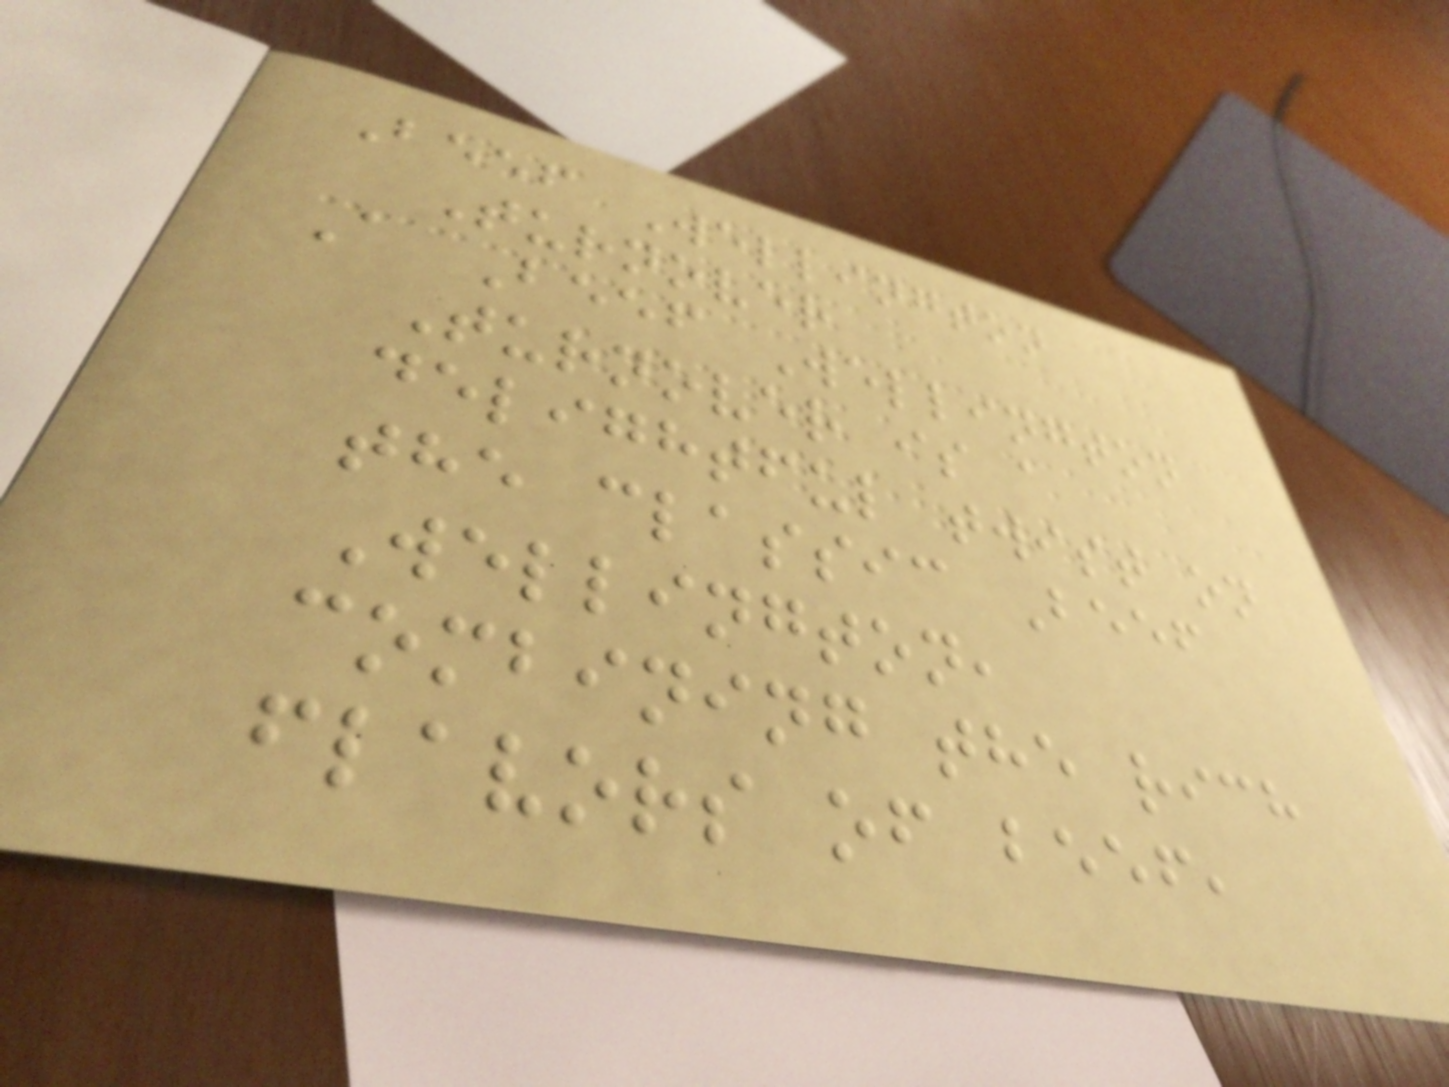Beef Wellington
Turnover
A Beef Wellington
Turnover is a
delightful twist on
the classic Beef
Wellington,
combining the rich
flavors of beef,
